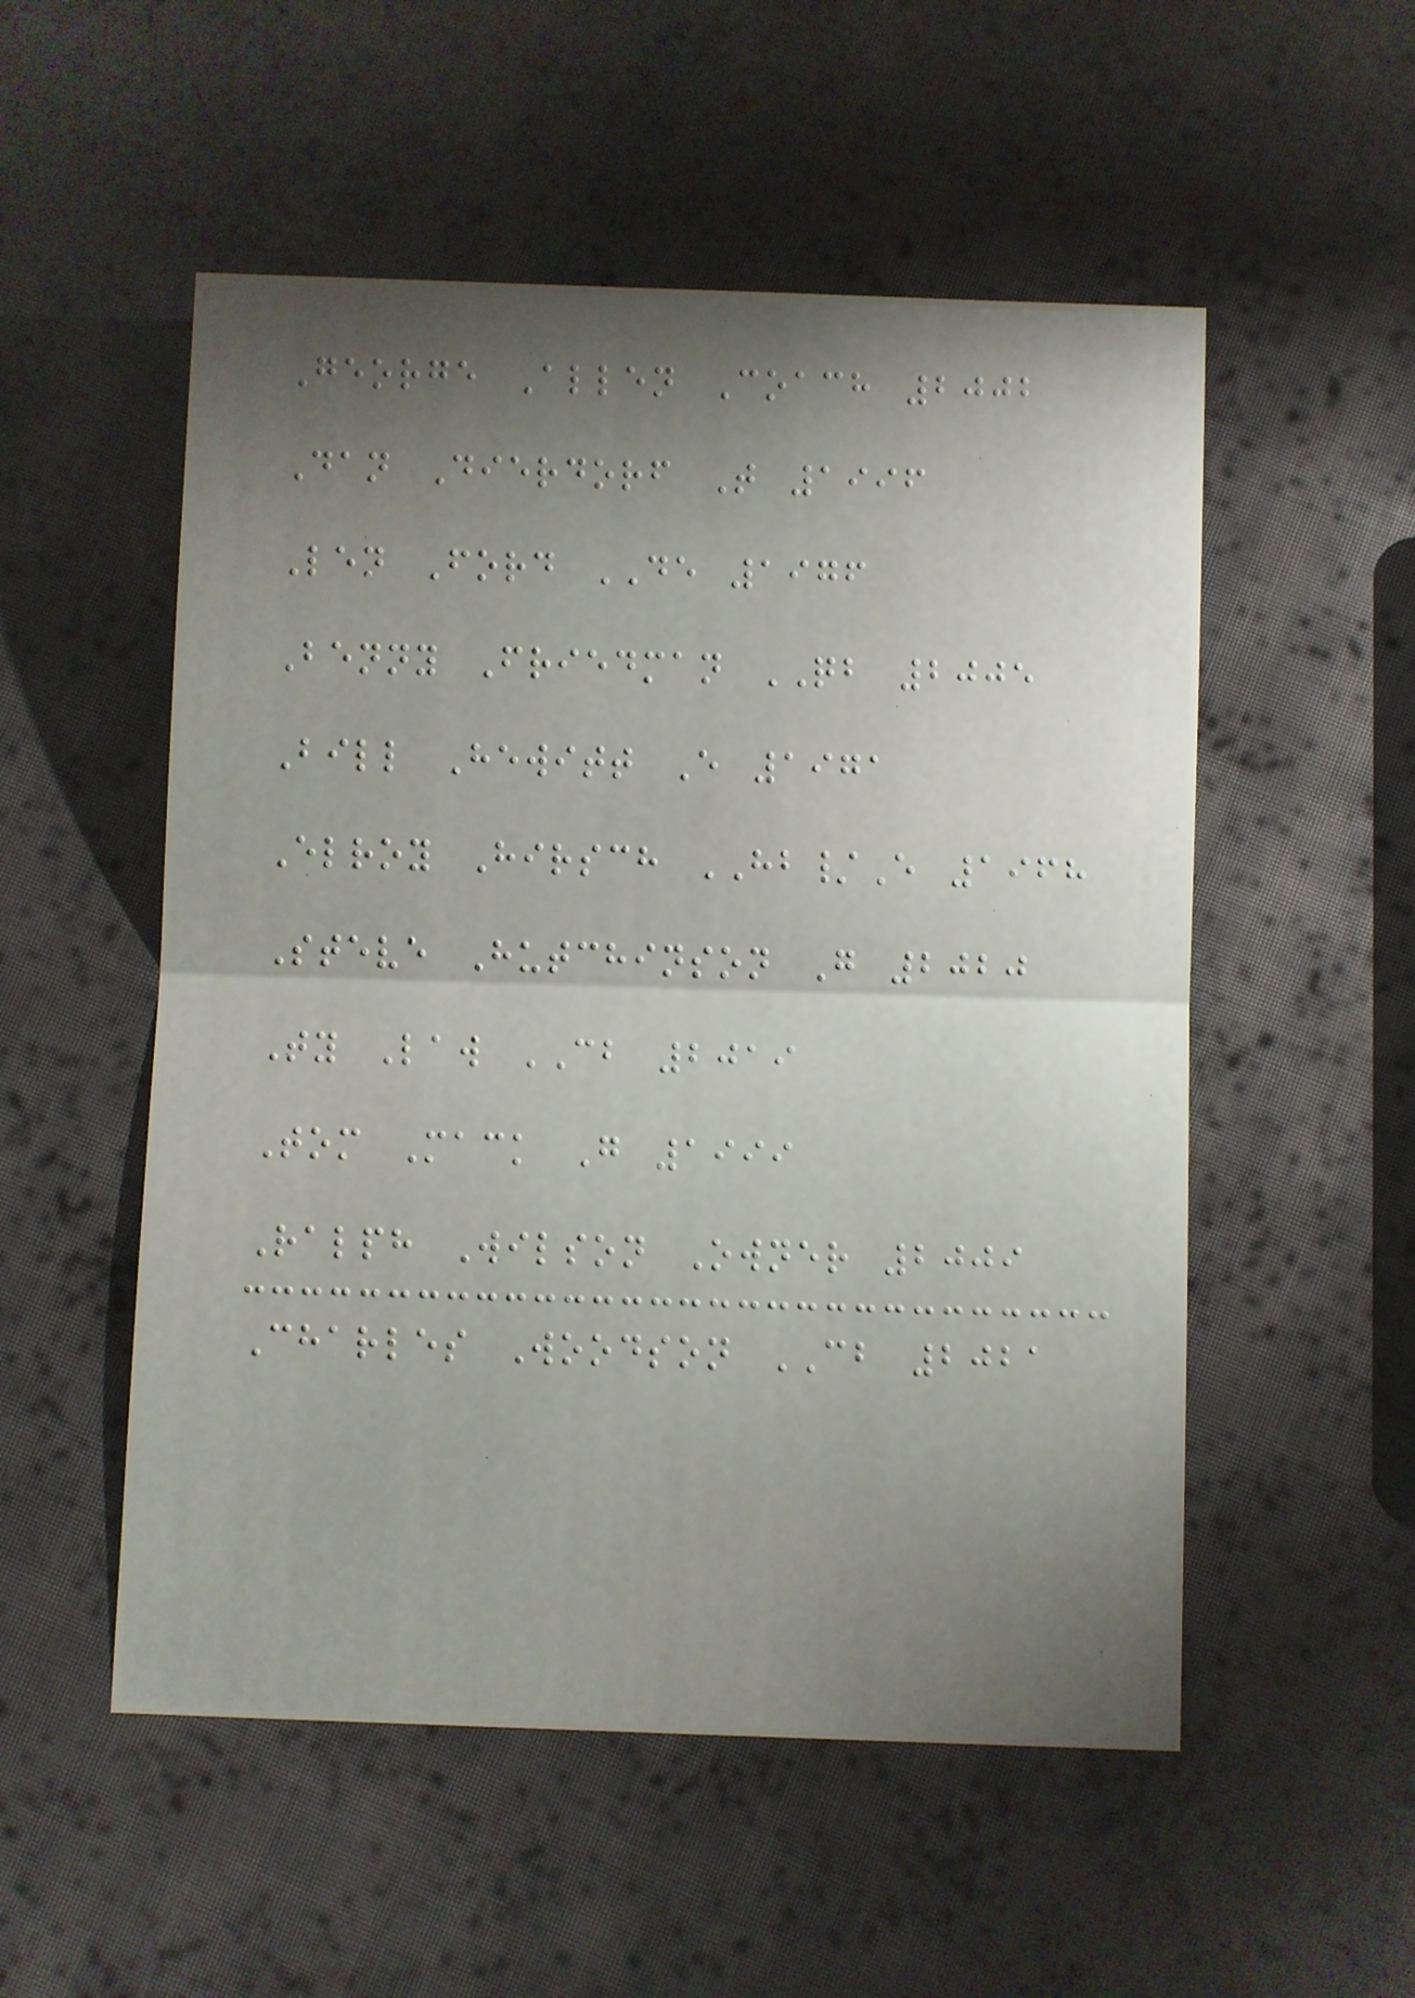George Allen Coach 2002
Dan Dierdorf T 1996
Len Ford DE 1976
Benny Friedman QB 2005
Bill Hewitt E 1971
Elroy Hirsch HB/E 1968
Steve Hutchinson G 2020
Ty Law CB 2019
Tom Mack G 1999
Ralph Wilson Owner 2009
Charles Woodson CB 2021
